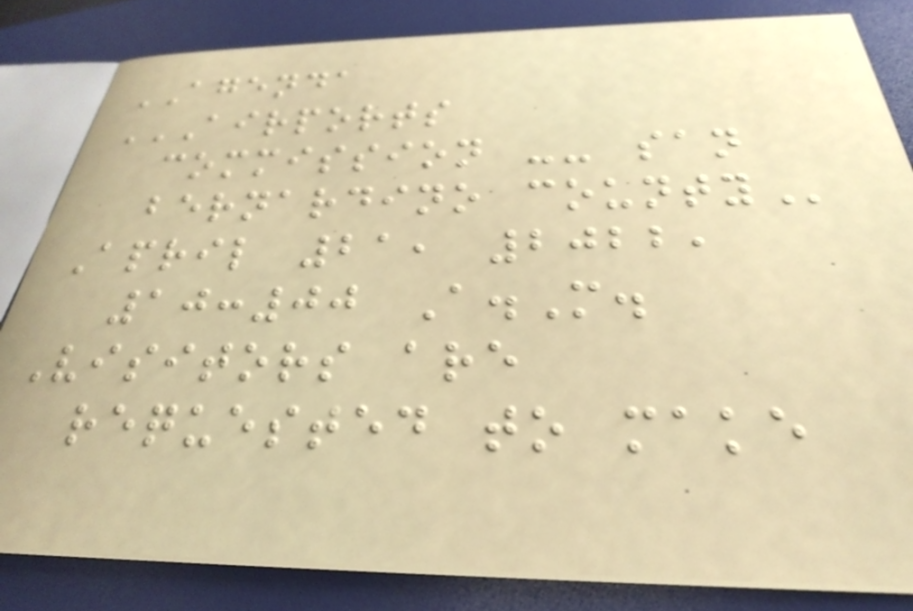AGENDA
AIRPORTS
COMMISSION -- SAN
BERNARDINO COUNTY
April 21, 2022,
10:00 A.M.
Visitors are
requested to make
